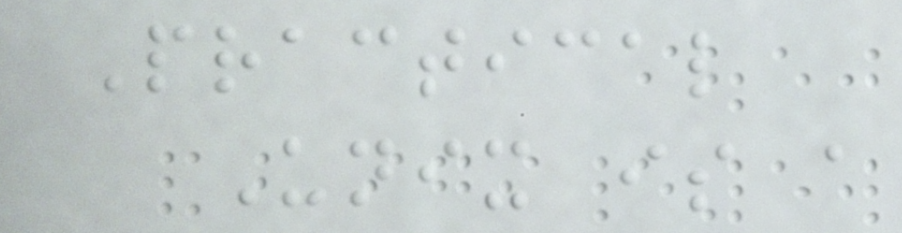Practical
Unix is a
